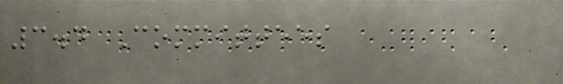3.4 Committees
